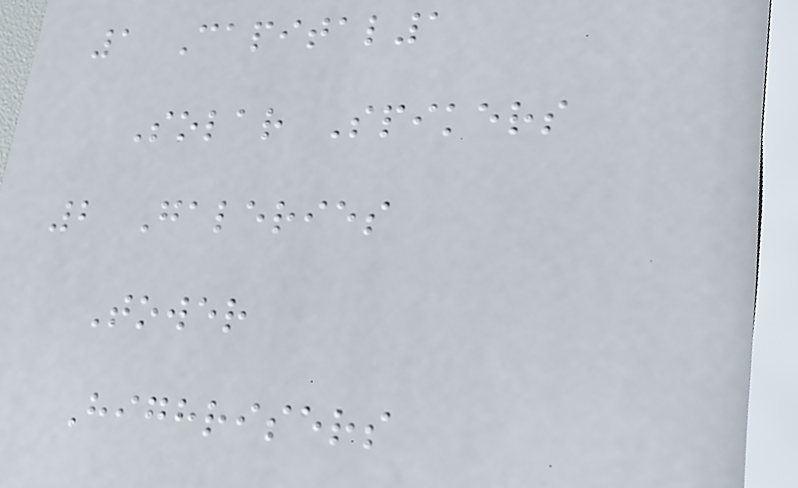1 Capital1
Solar Spikers
2 Galeries
Tower
Highrisers
